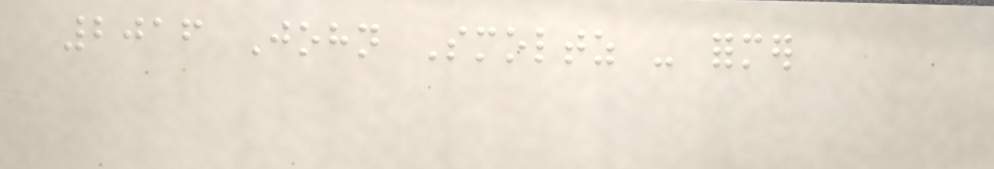2016 John Smoltz - former
